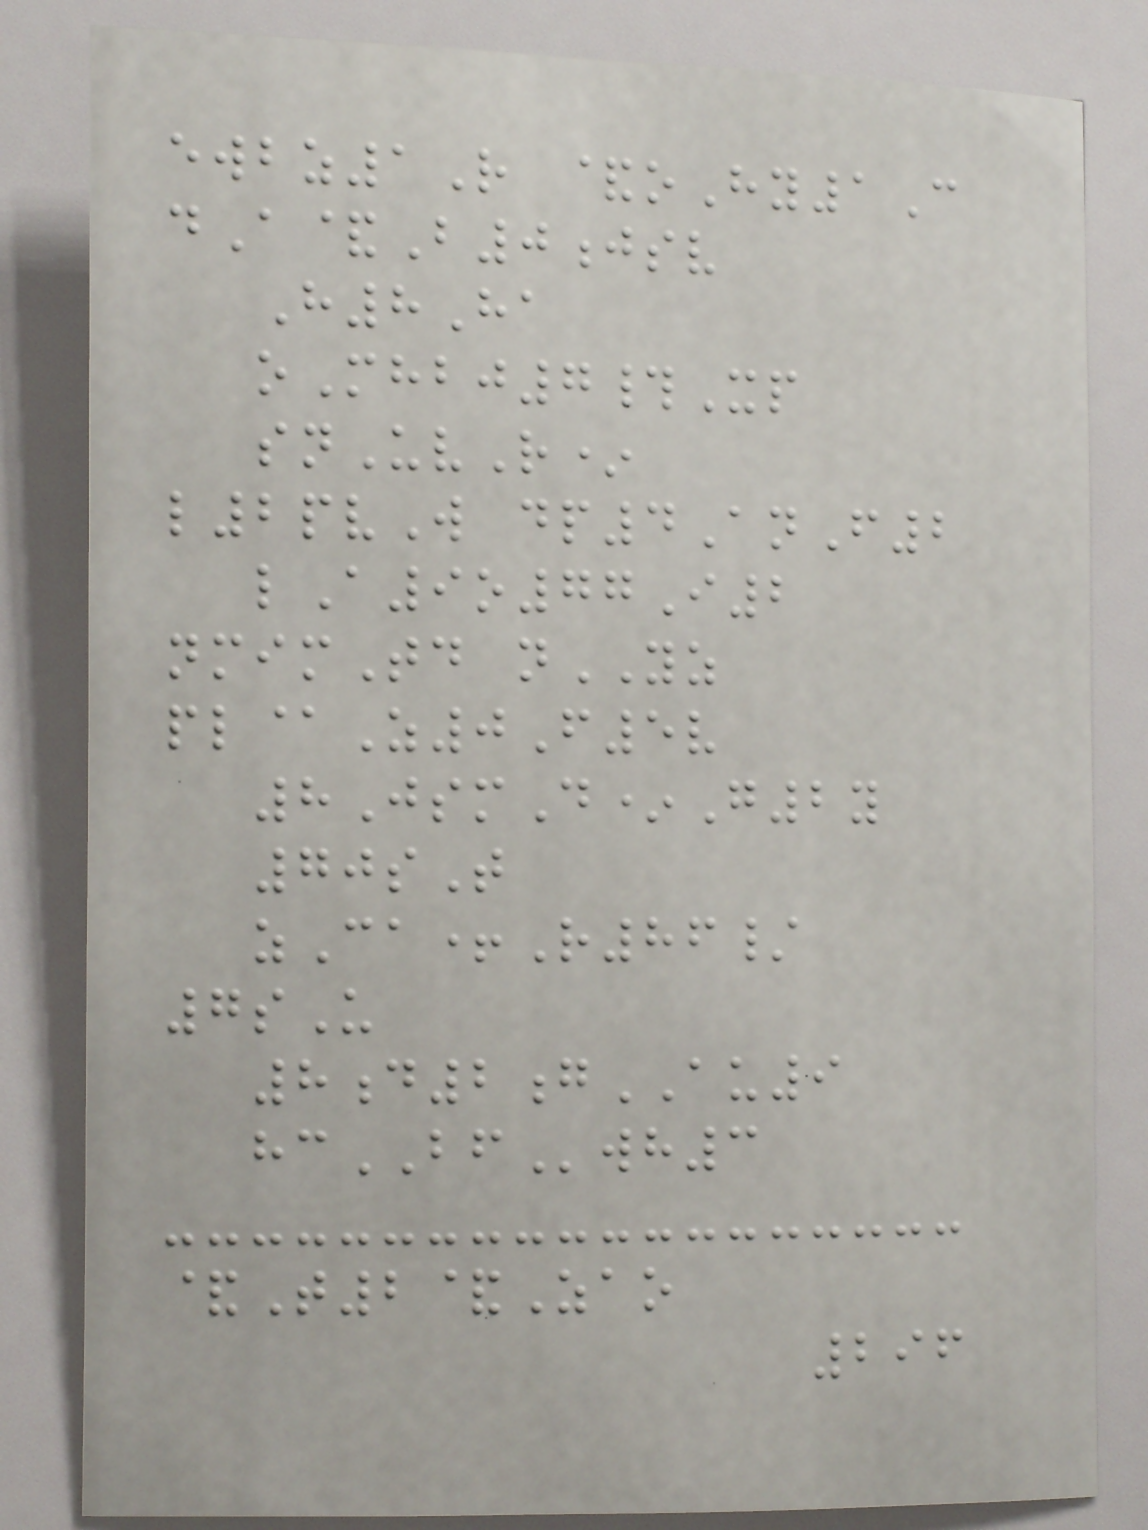ewbz1R &oHy1C
dA&B0jsv
H8Ha
oMhbj7#Xp
snUvR*
l2pvW dp4AnF2
lA9o77I2
nmimTd nYZ
pl@Z0F5v
8JsmD*G2y
70sT
zCa+R86/
7sU
8d2gAU9
hcBFwh3
&T2&Zao
296
